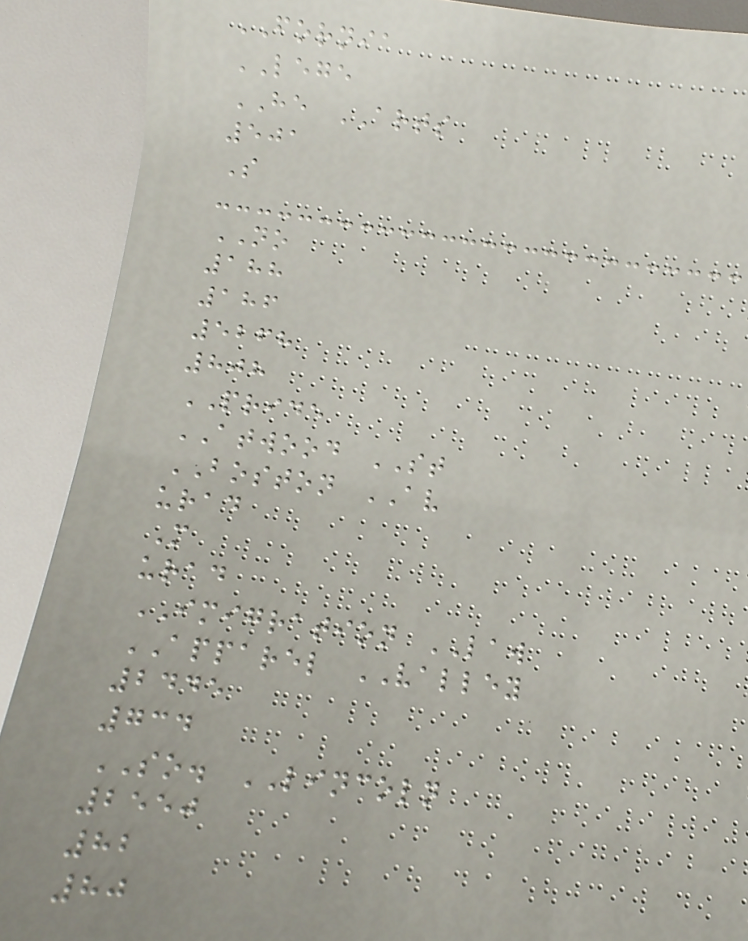FORNIA
LEGE
HE ARTS
501
S
NO
188
186
5268
808
PRIDE
ATWOOD ST
BOSTON AV
urad
M
urad
IMIGRATION LAW
APPAREL VALLEY
2445
734
SO. LINCOLN
2550
82
80
